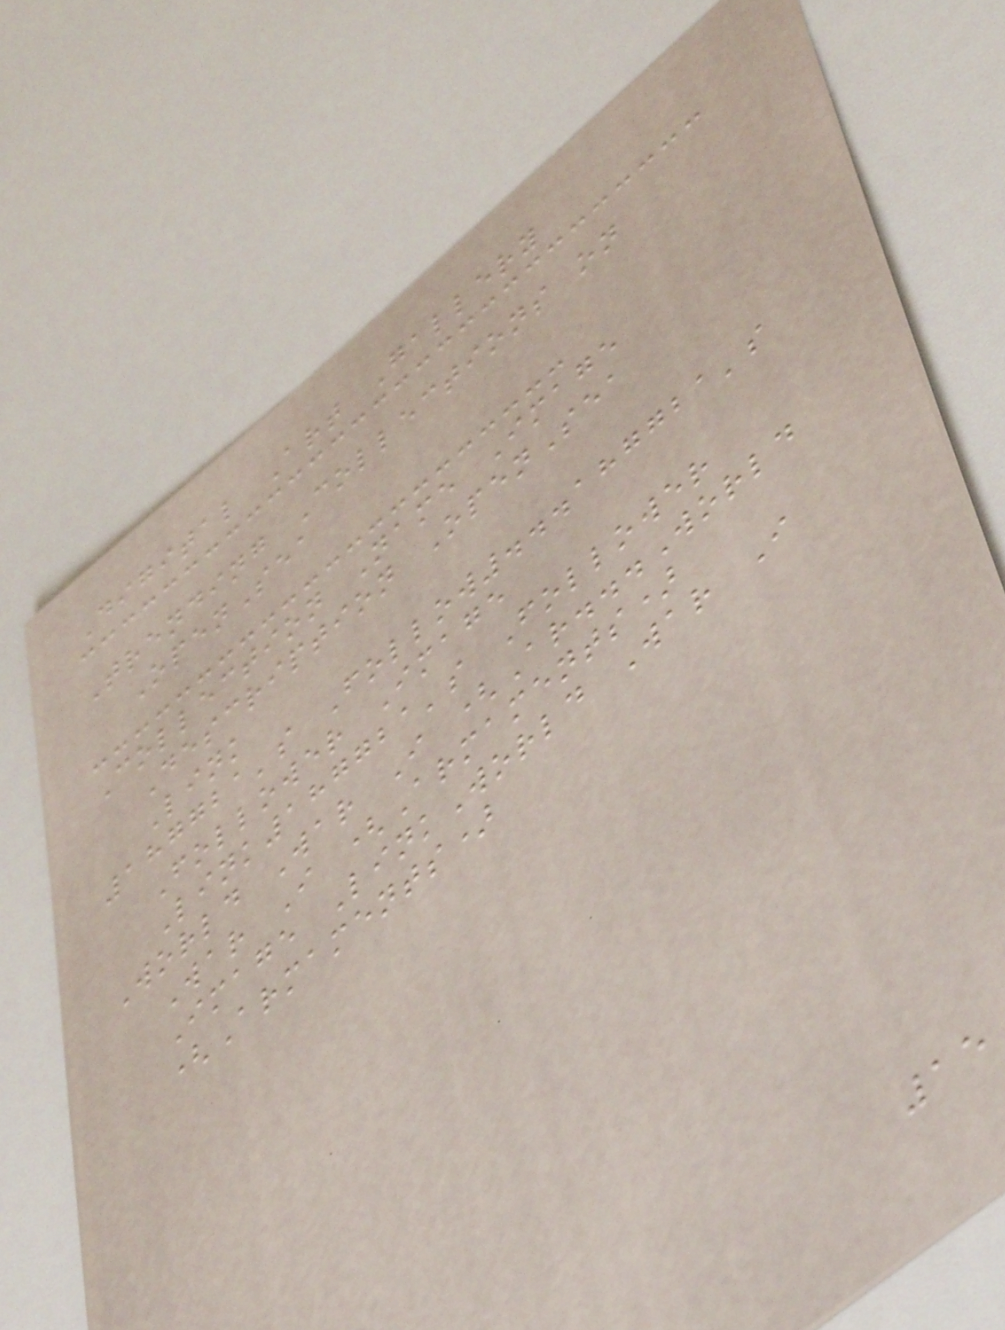Digital Art Gallery
Trending Collections on
OpenSea
Collection Name Image
Description OpenSea
Link
187721's Follow...187721's
Follower Image
Link187721's Follower
World War I (Ar...World
War I (Armaments)
Image LinkWorld War I
(Armaments)
15
